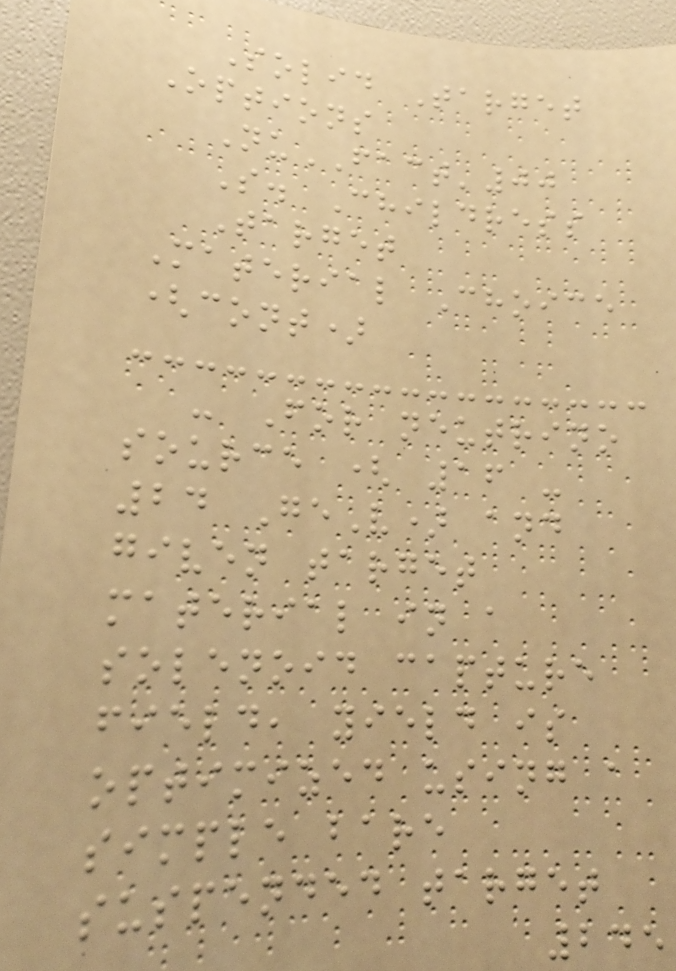Solid Target
Options
NuFACT'00
S. Childress
Target
Material Choice
(cont)
- For neutrino
source ( 16 -
24 GeV) and
given target
material in a
solenoid capture
field, yield is
optimized using a
simple bare
suspended target
245
